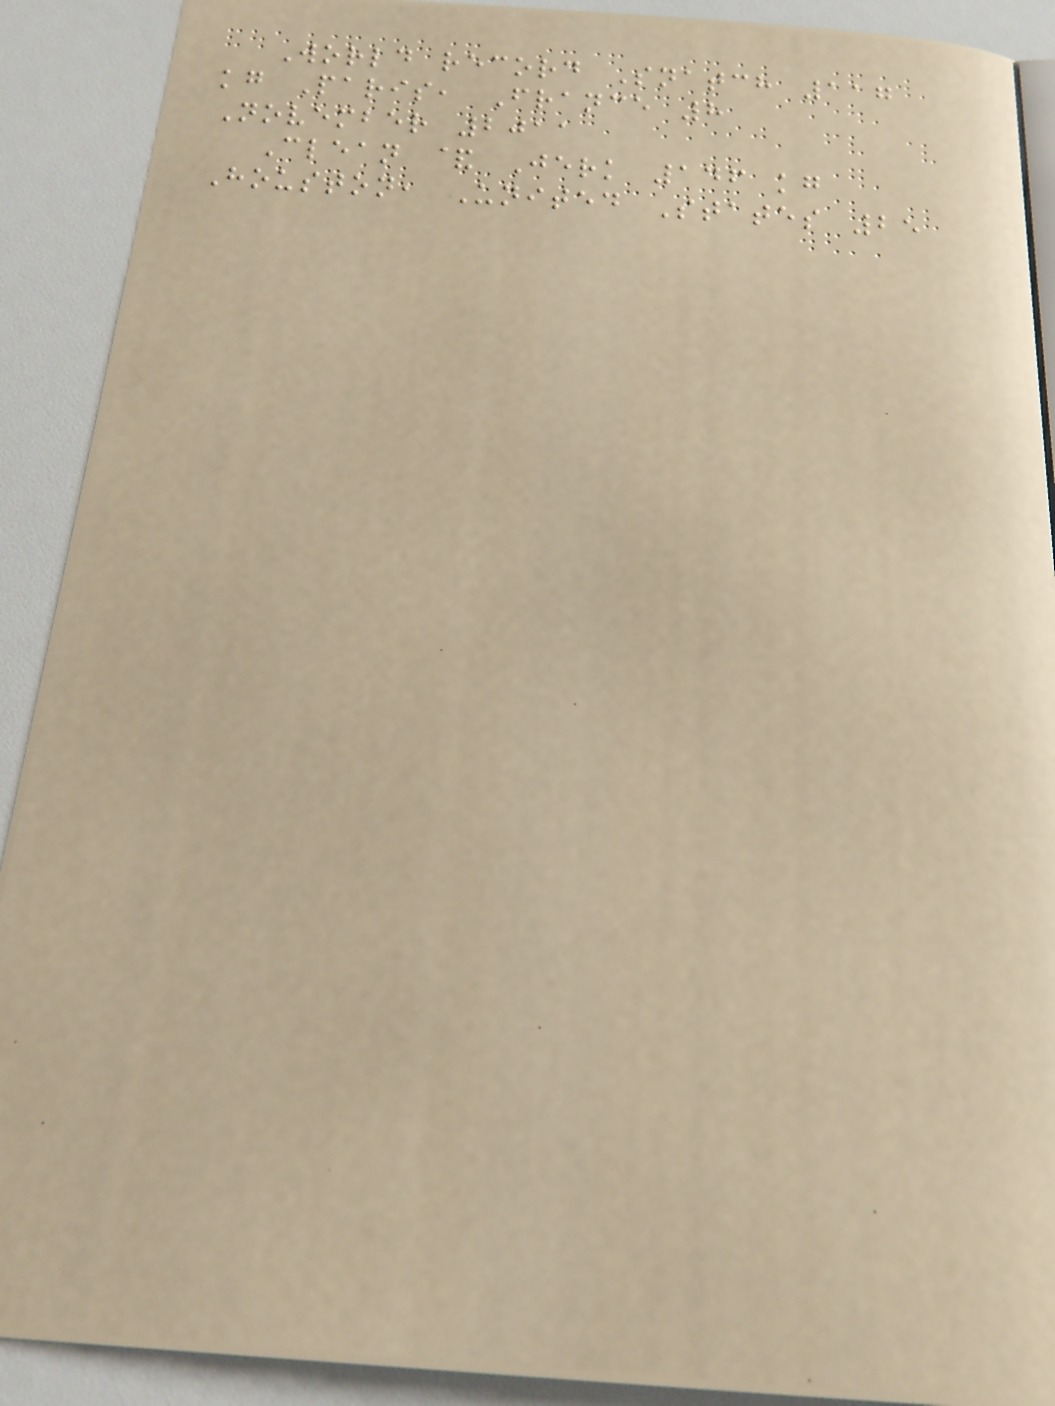World record Snatch 117
kg Paris, France 8
November 2011
Clean & Jerk 146 kg
Houston, United States 25
